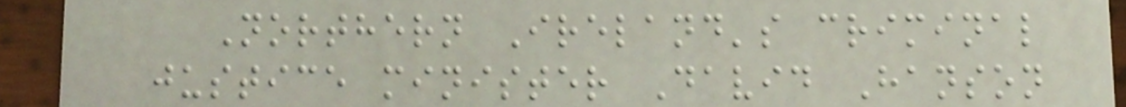Northern Ireland's criminal
justice minister David Hanson
